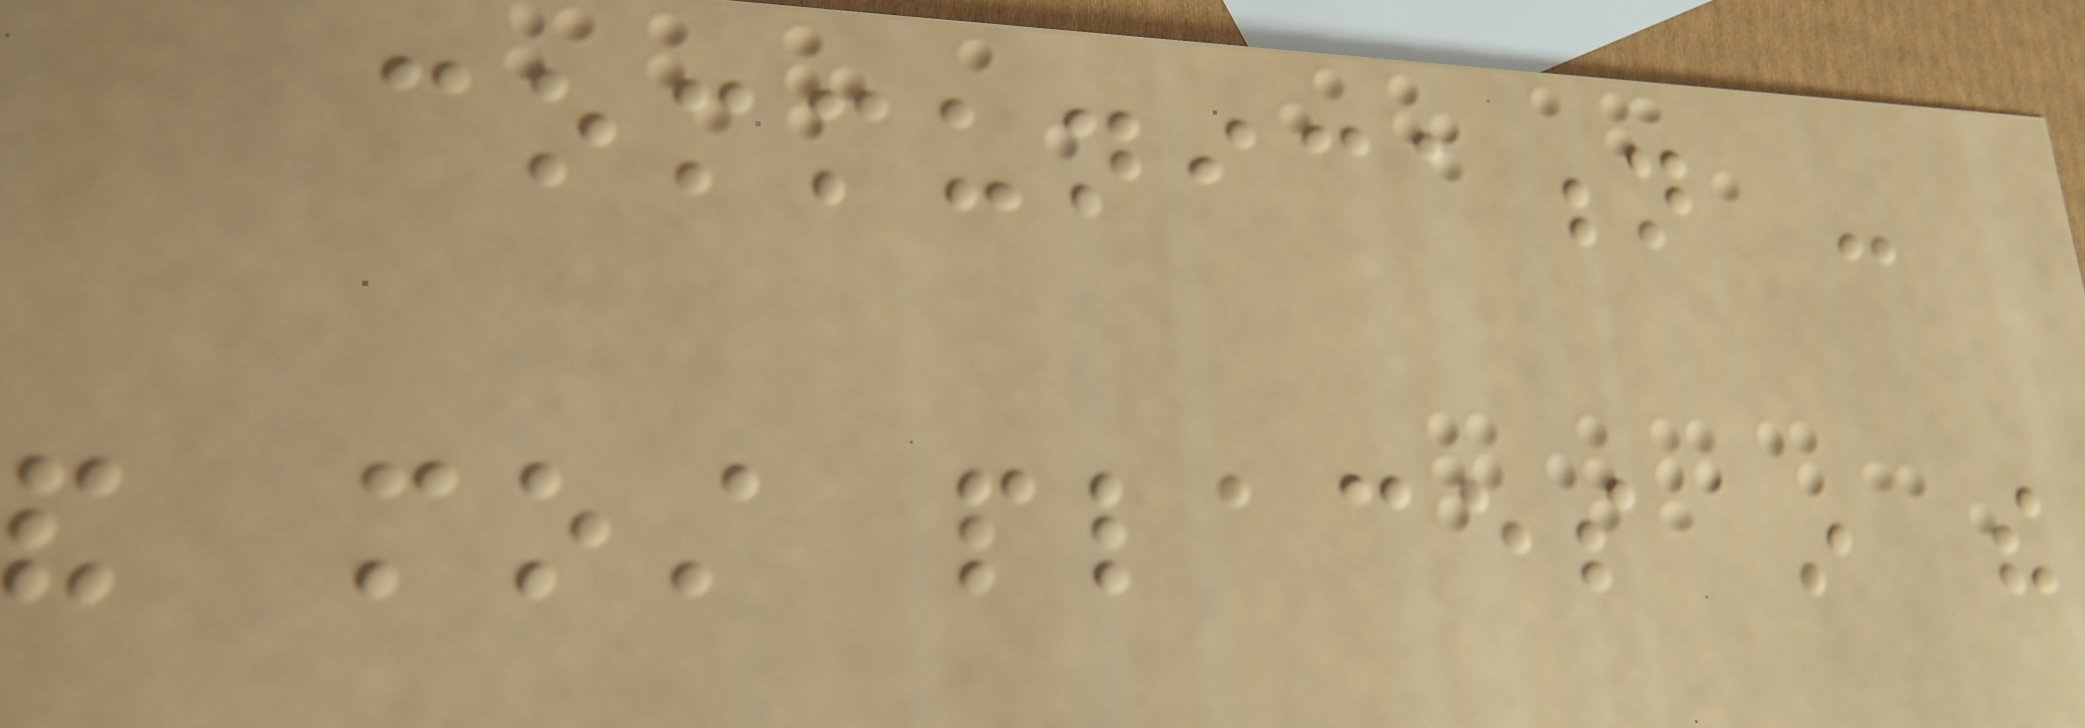communication -
and most places in the
